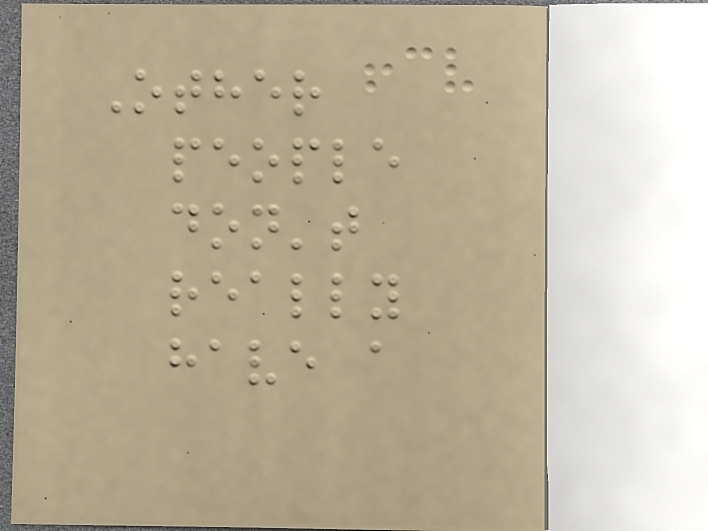Other
people
don't
really
have a
